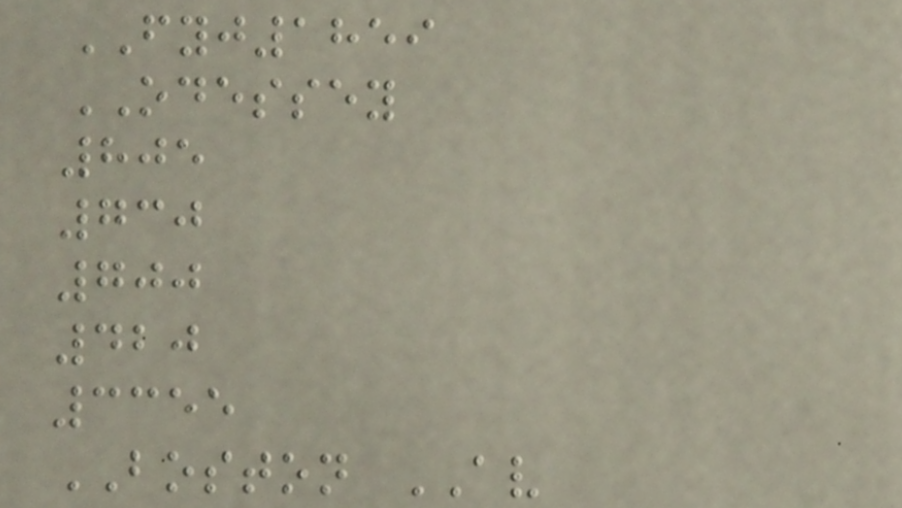FYJ1859
ODESSEY
805
730
700
420
3355
BOSTON AV
